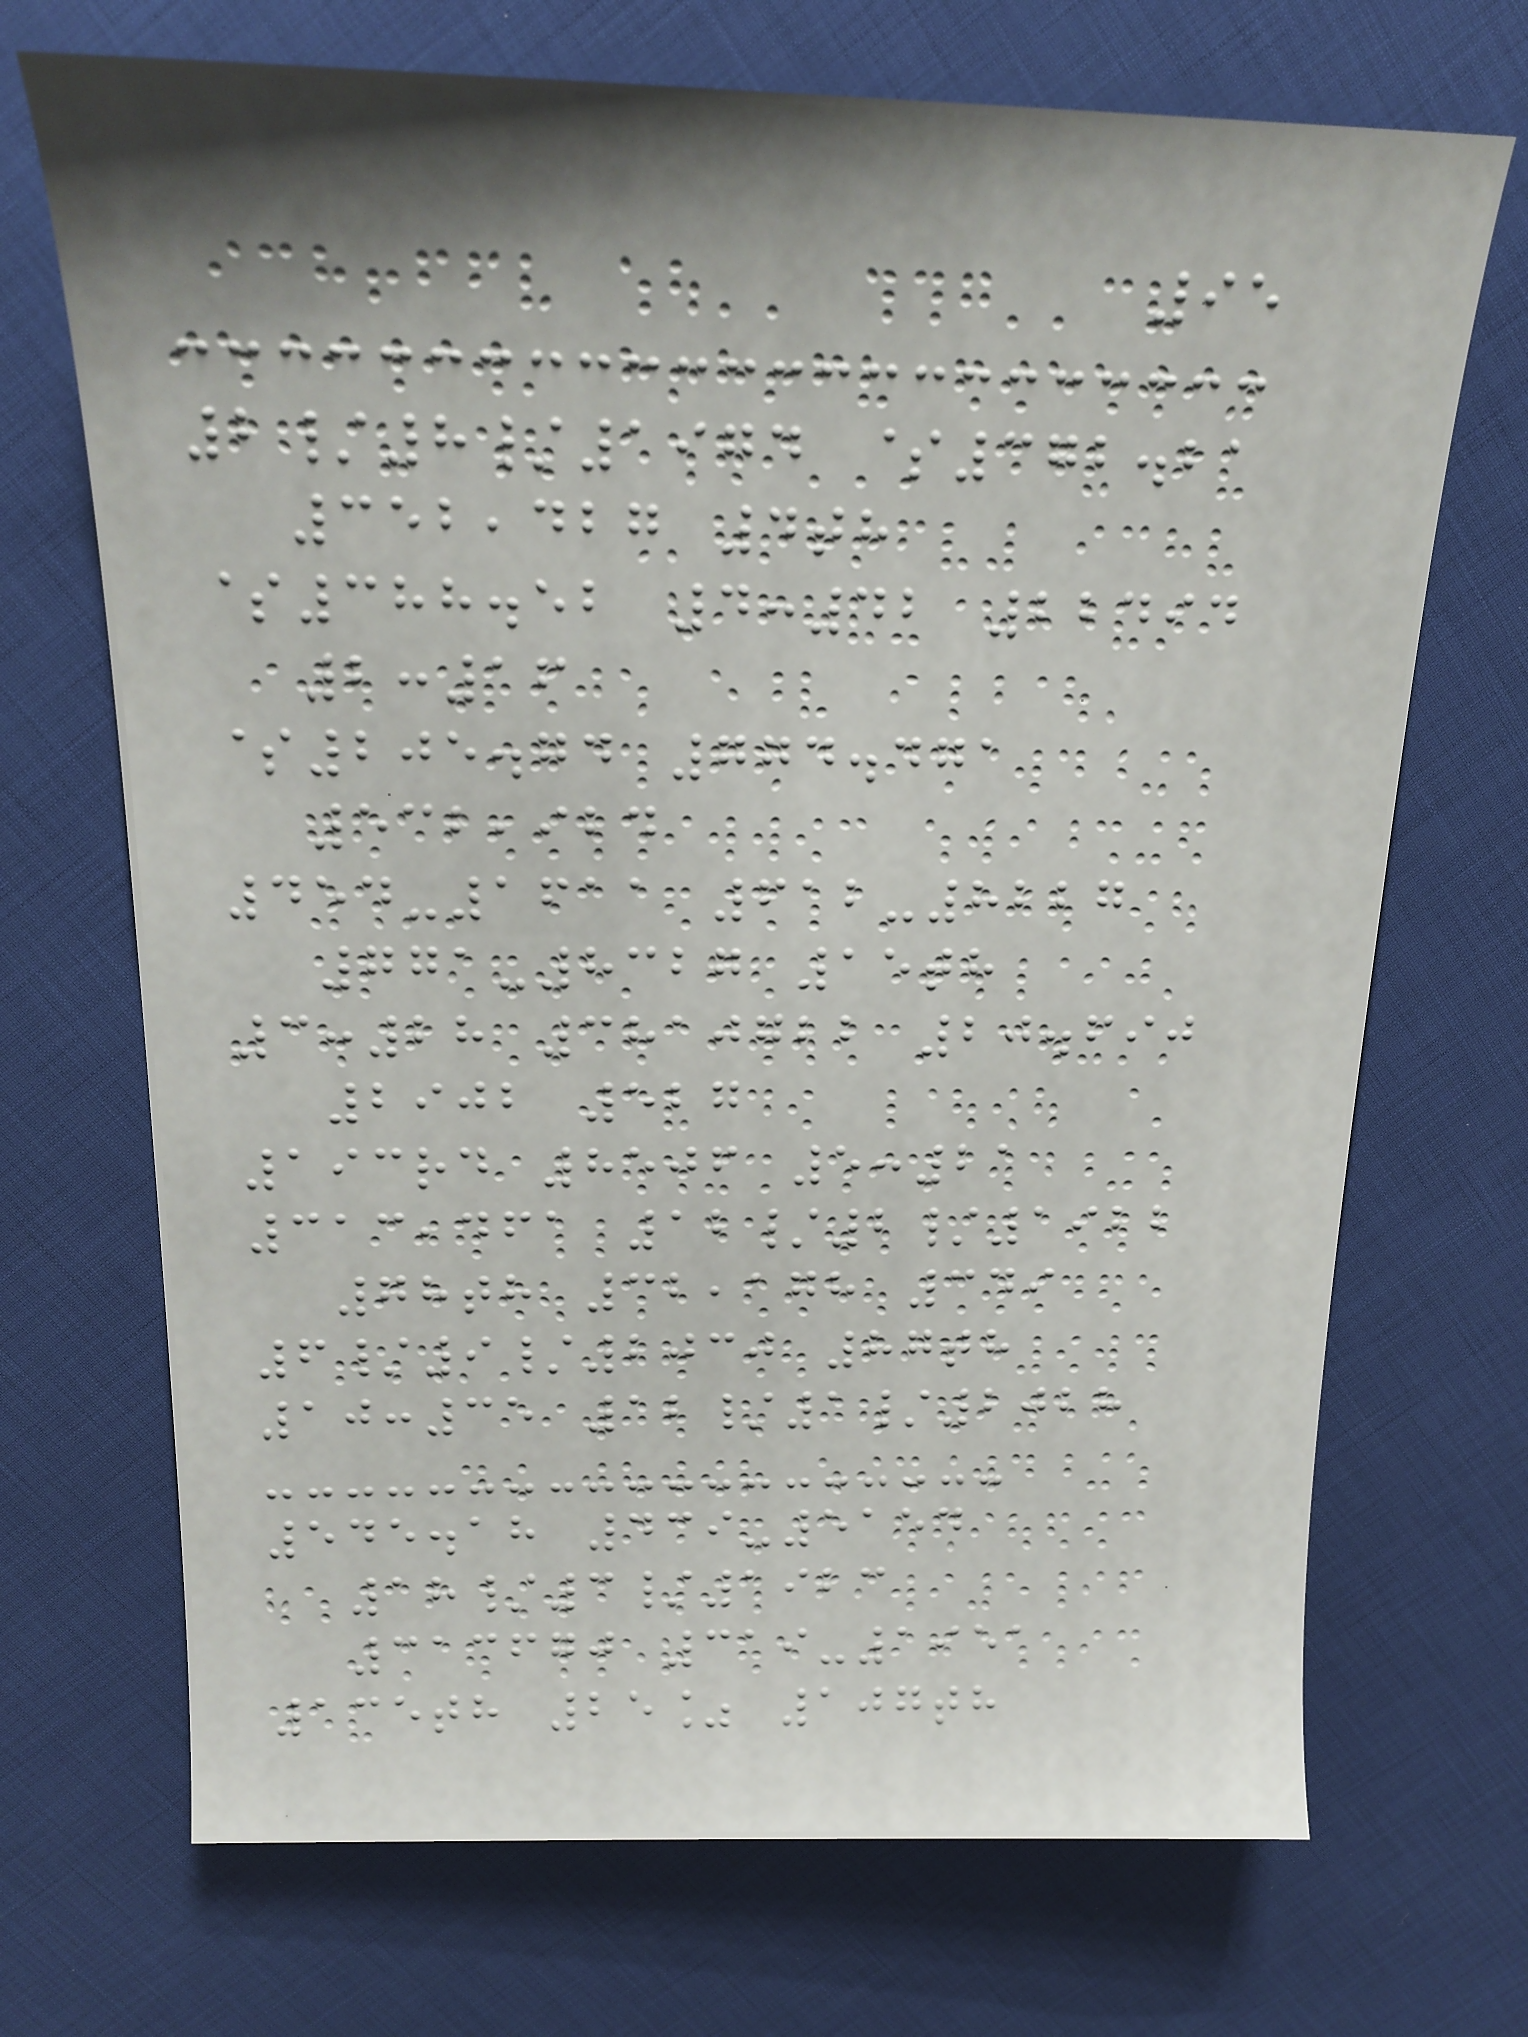95
2/8/1974 $372.21
352,427 4th
$388.52 4:42 22494
2:16
$205.74 774.471
532,924
454-1611 612-8227
771-8327 15th
3:28 3810722 20.690
2902 527
193rd 8506 5:21
313,461 12/2/1922
78th 32,178 349
6/9/2030 87th
10:35 12/1/2028
545.18 439-5154
18/3/1923
313670 319-1951
135th 25% 107th
